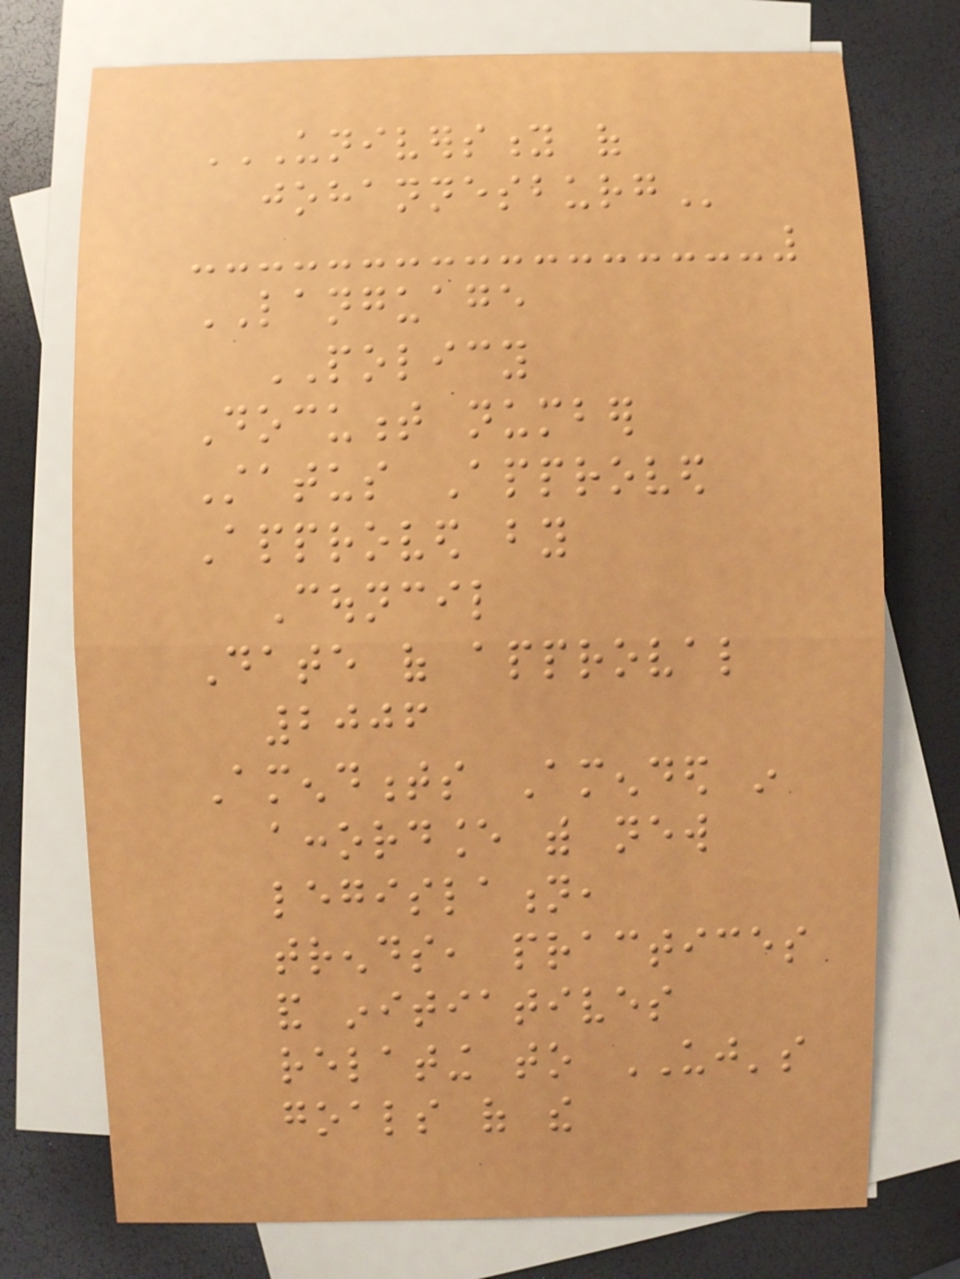UNIVERSITY OF
JOHANNESBURG
LANGUAGE
POLICY
Document number
Status Approved
Approved by
Council
Date of approval
2006
Amendments Amended in
accordance with new
legislation,
trends, practices
and initiatives
relating to UJ's
goals of the
